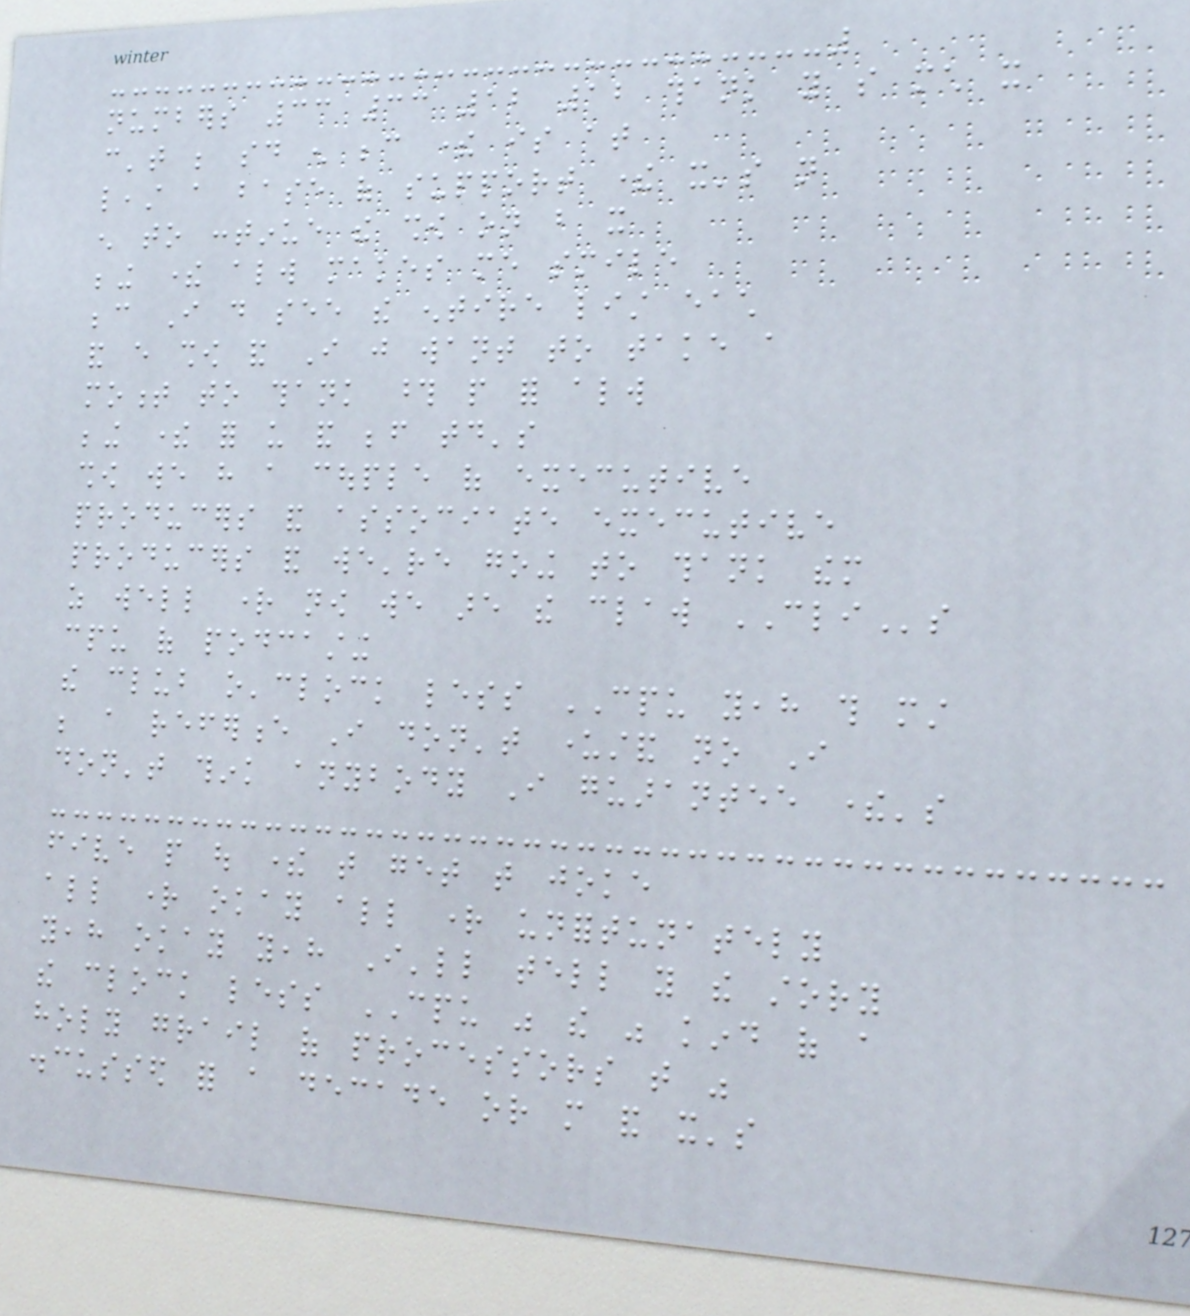numbers 33 33 12 12 thank you so much it
can't be said enough because there is at
least a base of support there it's not
enough to continue the show on but it
being there always makes me smile
because I do see the entire list each
and every show and I just want to take a
moment to thank those people for always
being there for us and before today's
show we have a couple of executive
producers and associate executive
producers and we're going to thank them
as well right now we are the claw CLIs
cpu of podcasting
the club o'clock less CPU yeah this must
be a reference I don't understand no I
don't think anybody I guarantee there's
five people out there that get that joke
all right okay all right unfortunately
yeah okay yeah I'll tell you the story
the clock less CPU was the was kind of a
holy grail of processors that was
discussed for a decade or more and it's
